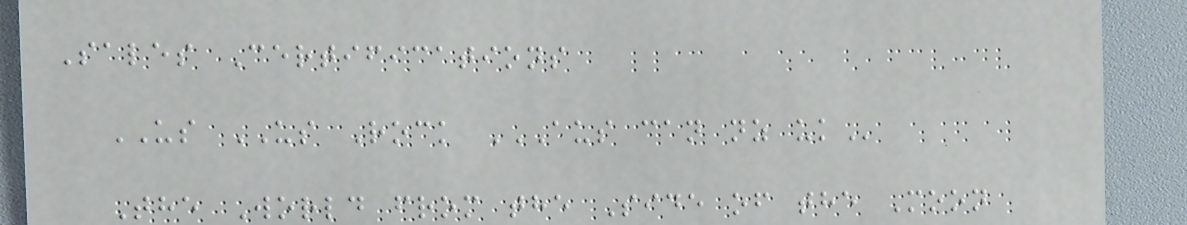Sales Certifications
US US Rock AUS CAN NZ UK
The World from the Side of the Moon
